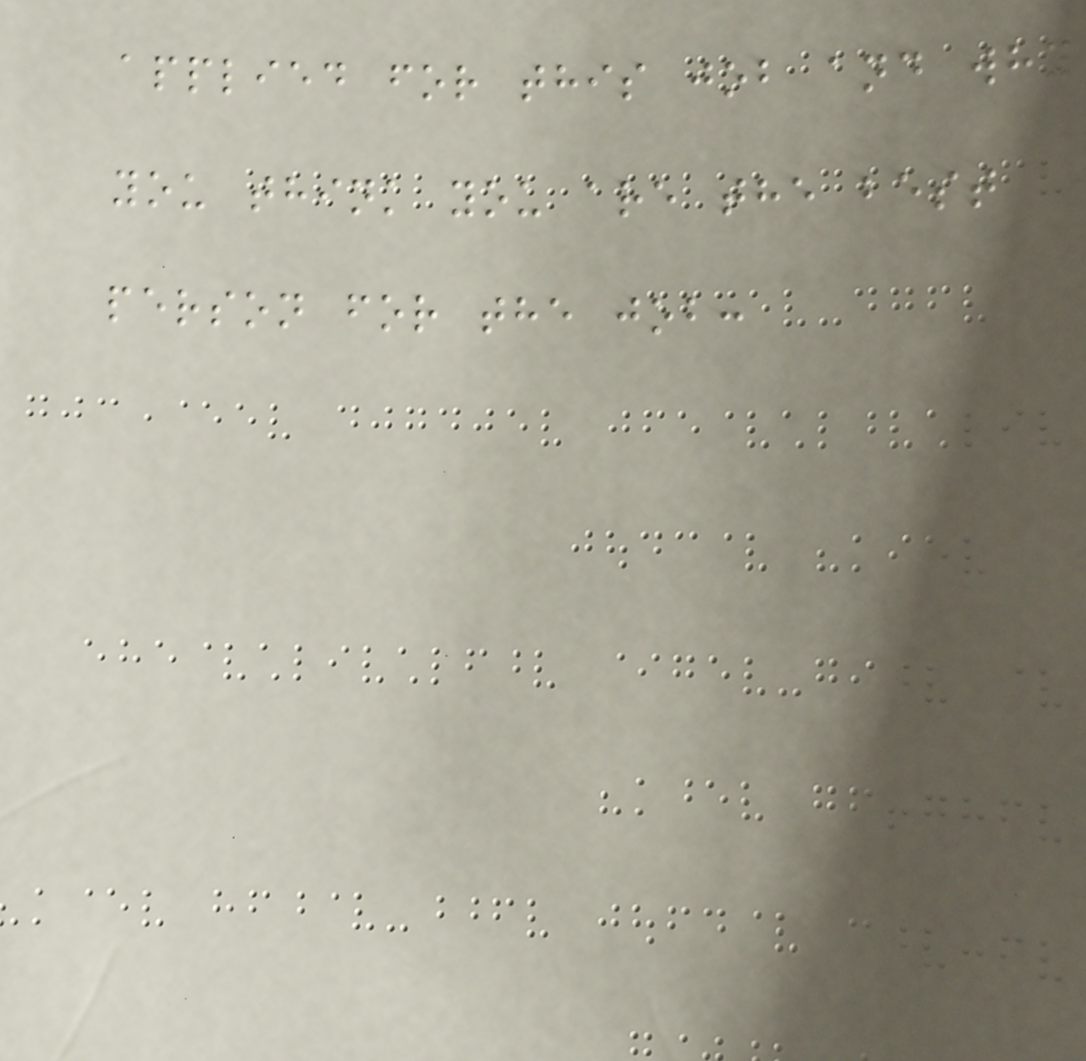applied for this job and why
you think you are the best
person for the job:
